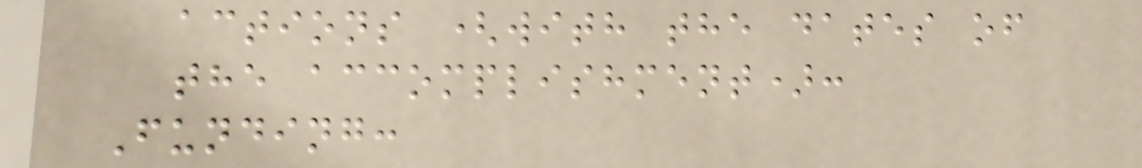actions (with the dates of
the accomplishment):
Funding:
